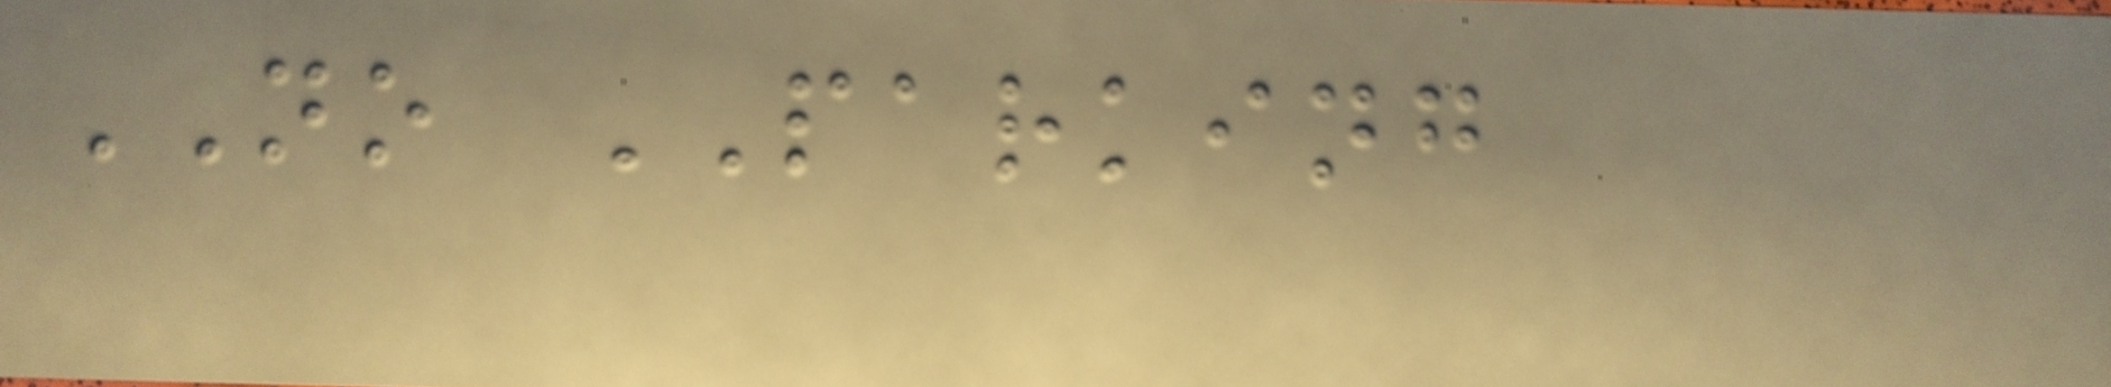NO PARKING
